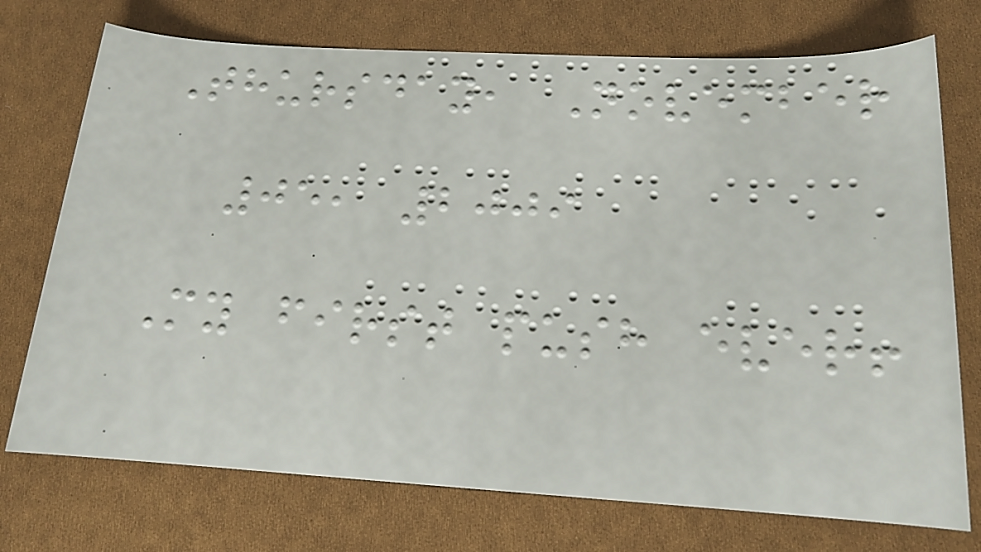Thursday, November
05, 2009
My first push ever!
